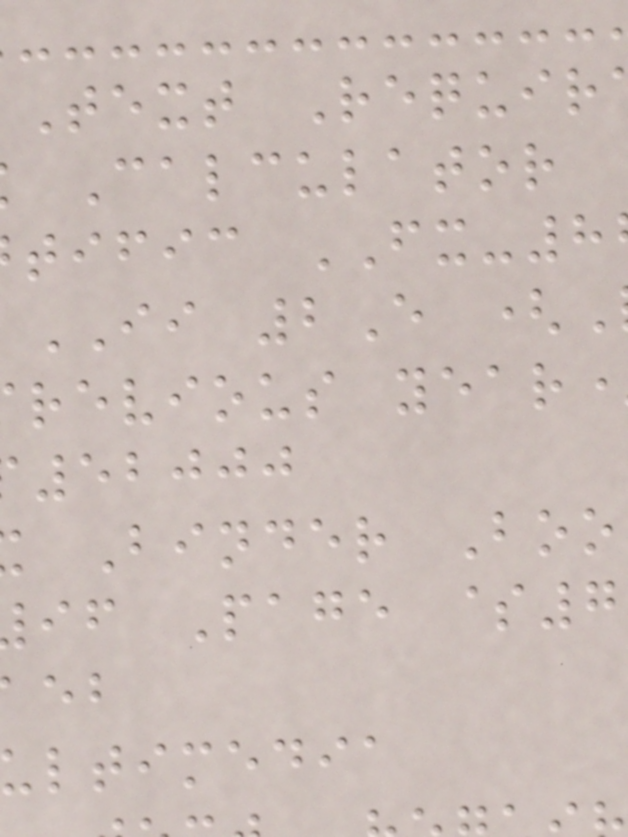Text Requir
Calculator
tific FX-8
II 2E (
revious year
52000
Binder Boo
if Page $7
ltimedia
